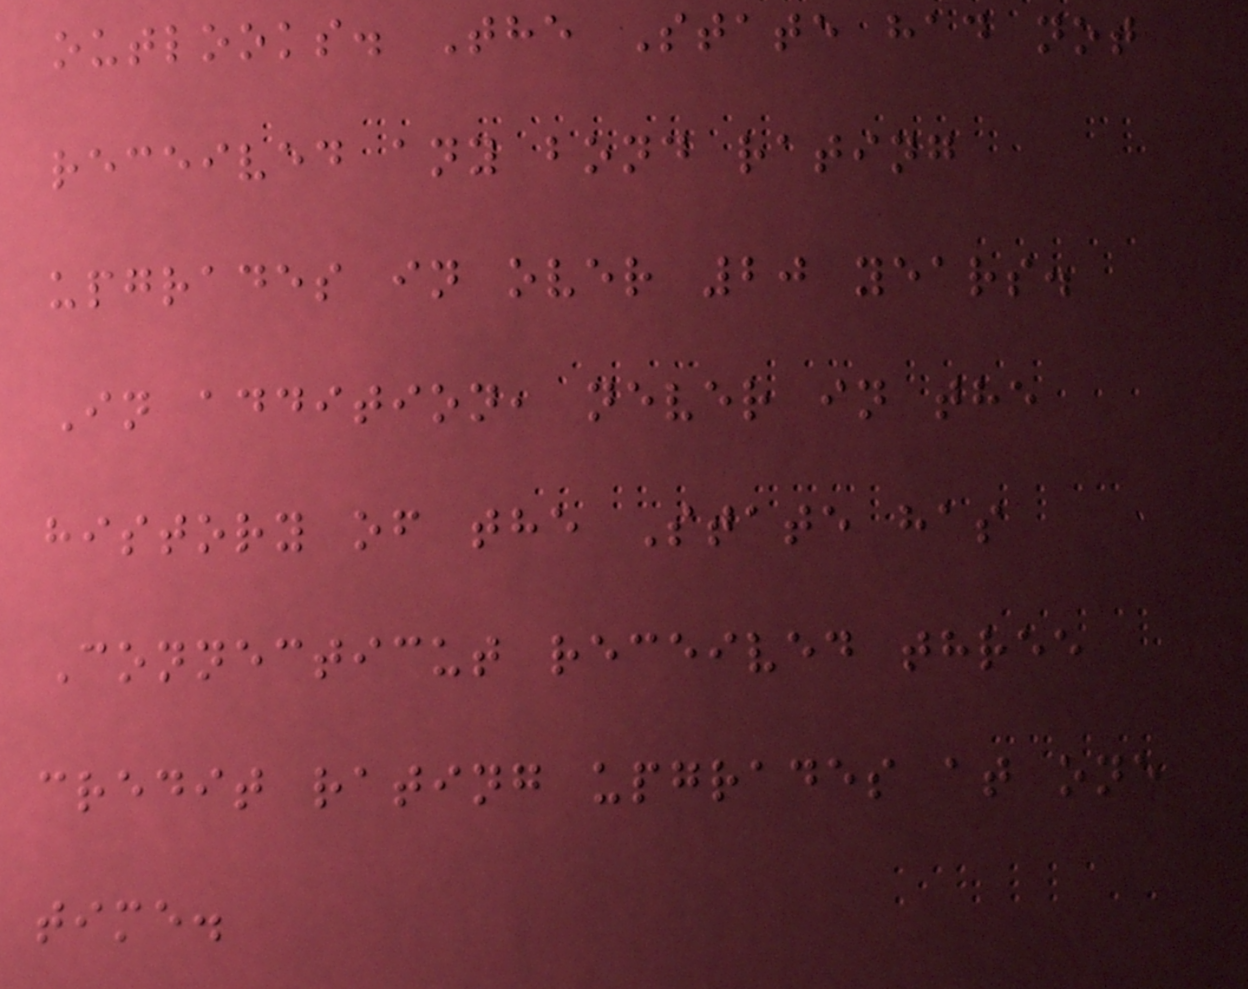outlooks. The State had not
received any bond rating
upgrades in over 20 years.
In addition, never in the
history of the State has
Connecticut received three
credit rating upgrades at one
time.
